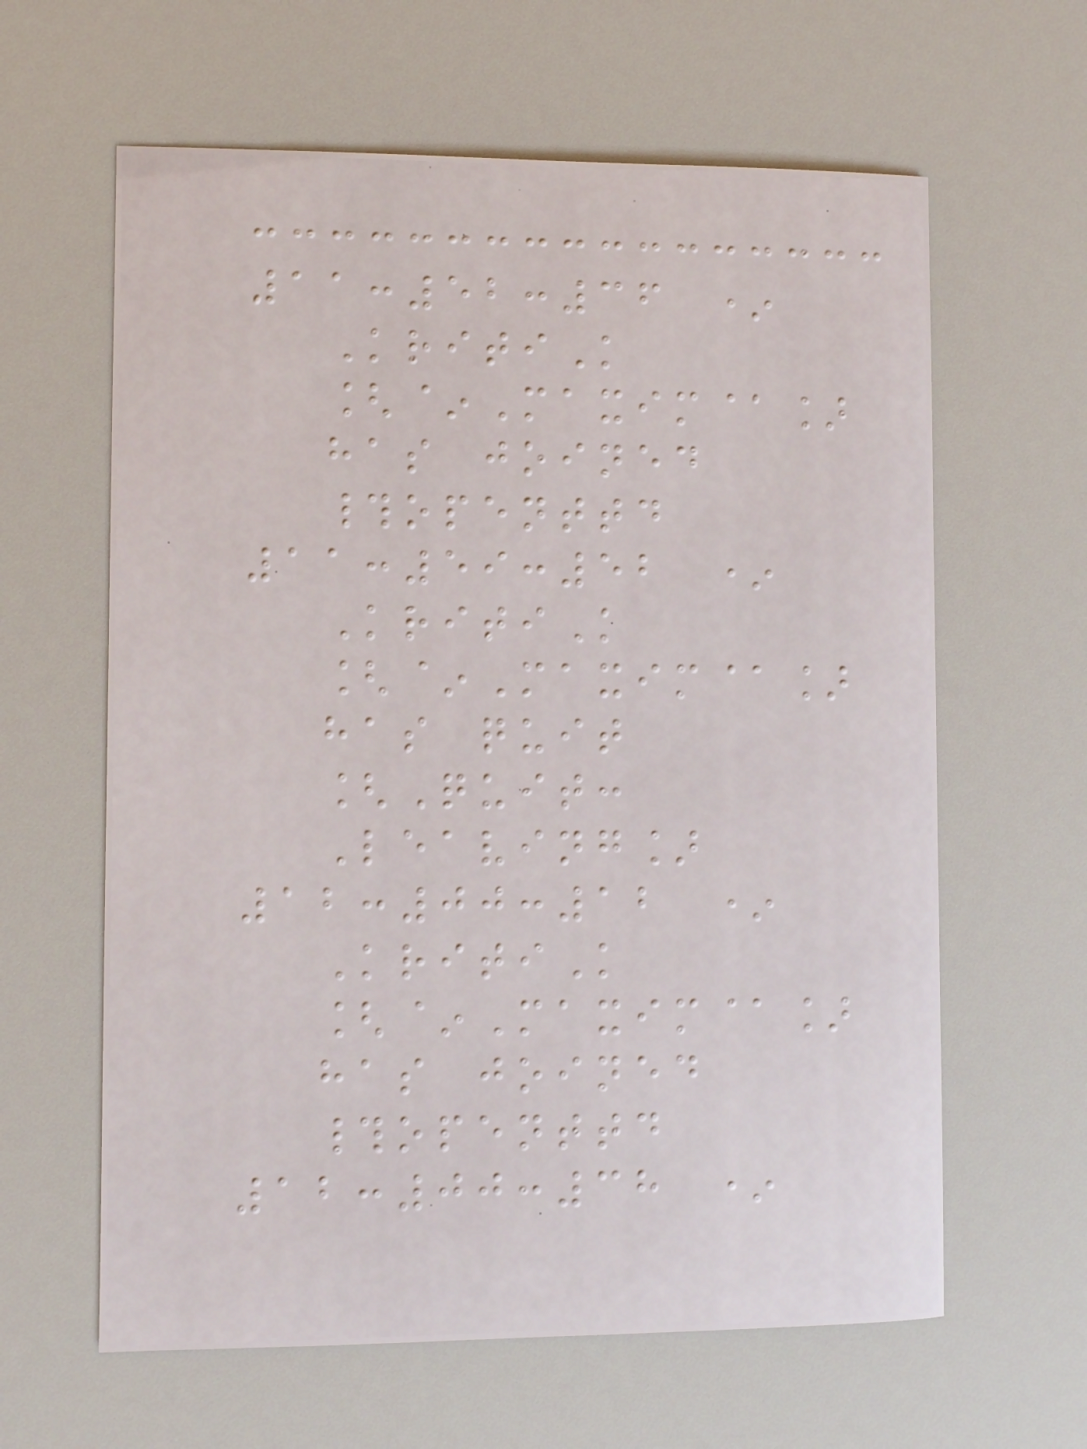11:52:36 *
KritiK
[~Maxim@]
has joined
#openttd
11:59:52 *
KritiK
[~Maxim@]
has quit
[Quit:
Leaving]
12:00:12 *
KritiK
[~Maxim@]
has joined
#openttd
12:00:38 *
